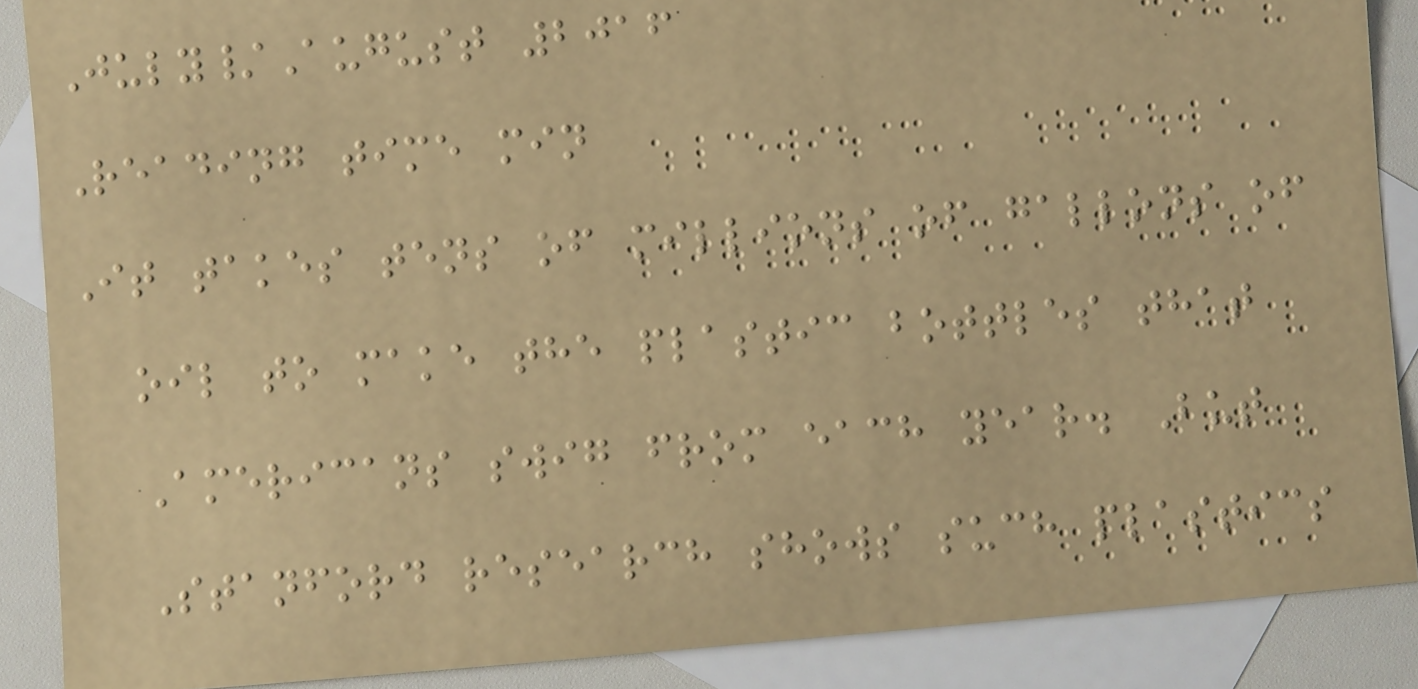July/August 2016
Reading time min
It takes tens of millions of gallons of
oil to make the plastic bottles that
Americans swig from each year. But
Stanford research shows such plastics
